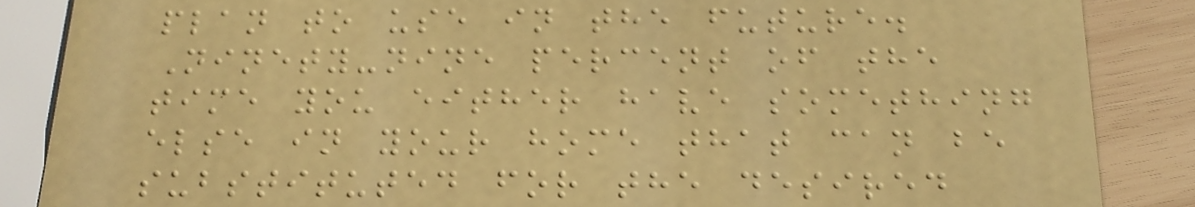plan to use in the future.
Ninety-nine percent of the
time you either have something
else in your home that can be
substituted for the desired
